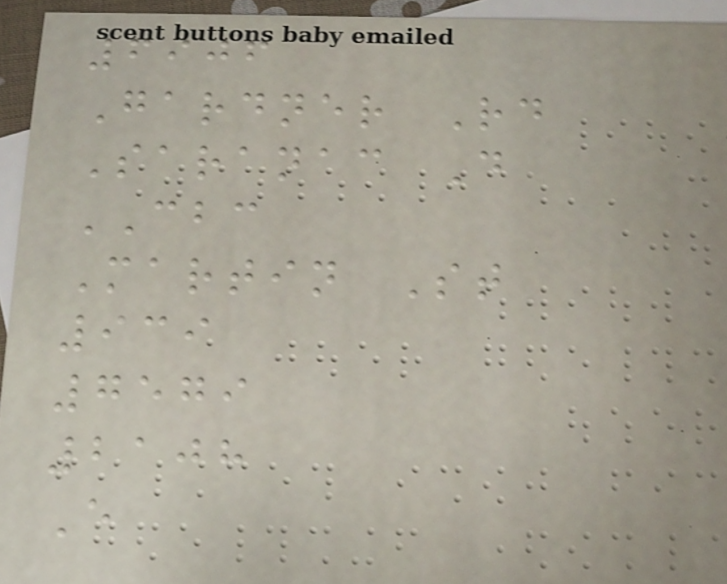6906
Gardner Rd
Saranac D
CBC
Martin St
939
7579
2108
E
